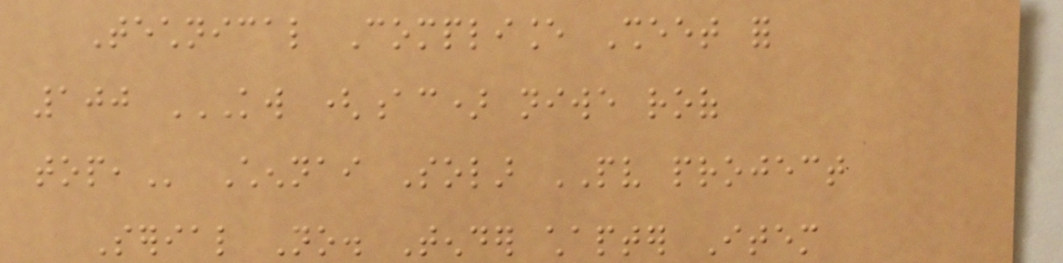Technical Compliance Sheet for
100 KW (AC) NIWE ROOF
TOP, Chennai Solar PV project
Serial No. Tender chapter Item
